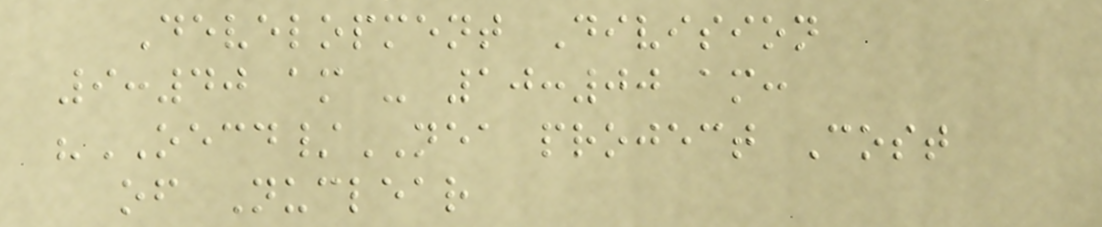Development Division
9:40 am - 10:00 am:
"OECD/NEA project Cost
of Nuclear
